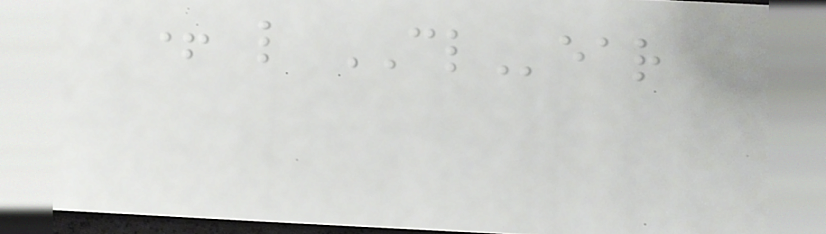+ l CLear
